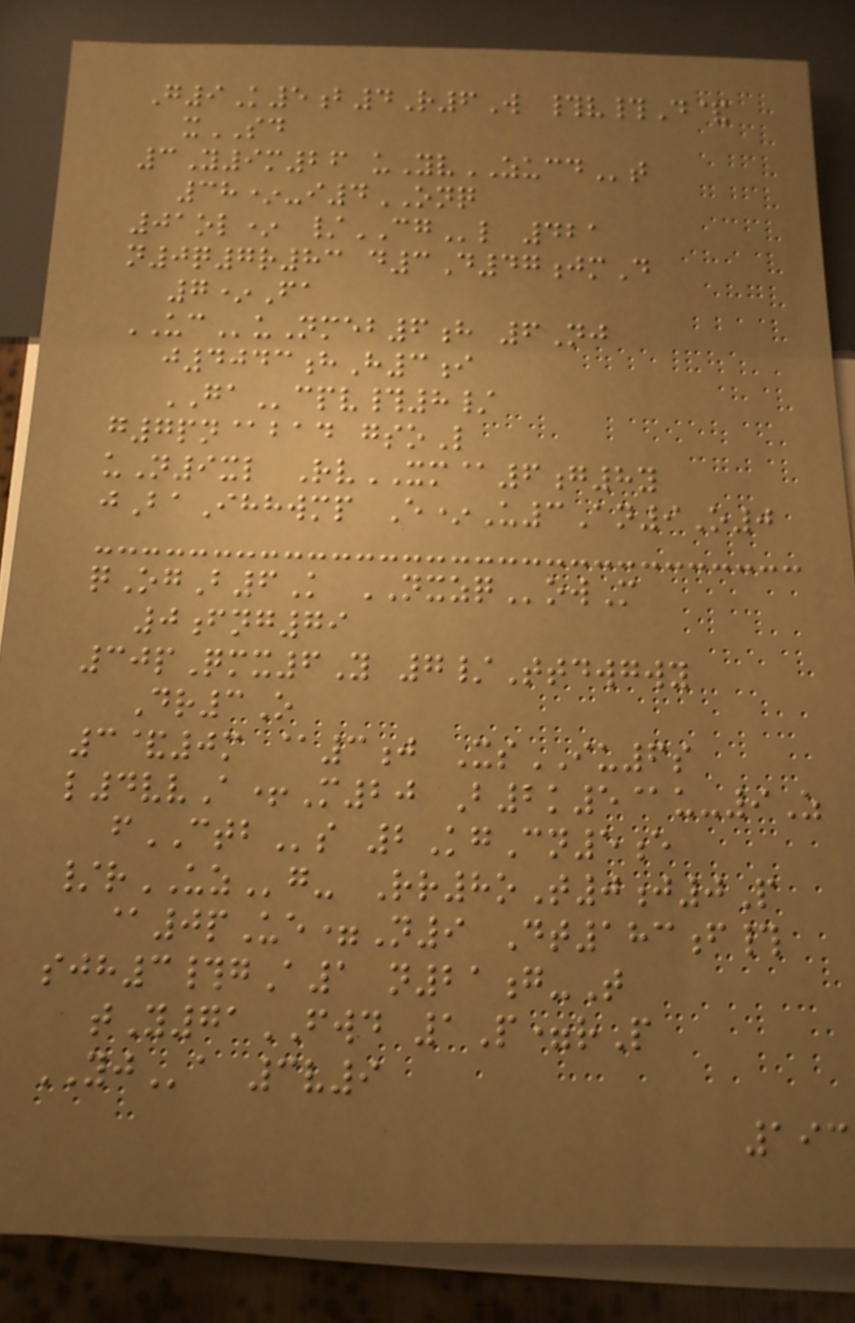G9K5b4R6W #v#D&
xSD
3Y9m26 uYvZUCDt
38*-i4ONQ
01ol* /CGl 421
n0q7r83 d3D47jmD
7*Fa
UCuNmeb6h 6Nj
j4043hH3i
GAcpv#8/
g7pn@bad gsoL
uN9xl RvXM@6g8y
jBaIhhwmp E*U3An9O0
qOgB6K NXZQowM
0fng79
30pQmx6Y 7/Ttdwgwy
Dr3O
3&0m @3j XsIU6s
l4vvA+M20 B2k5@u-9Z
fCTBs 2KgCn5e
/rUZg- Rr8oT0j0P
@0pUe=N9 Dt183f#
sjh3#gA1 n21g-T
tY71FWD 1P=rP
YJa 3v9
193
